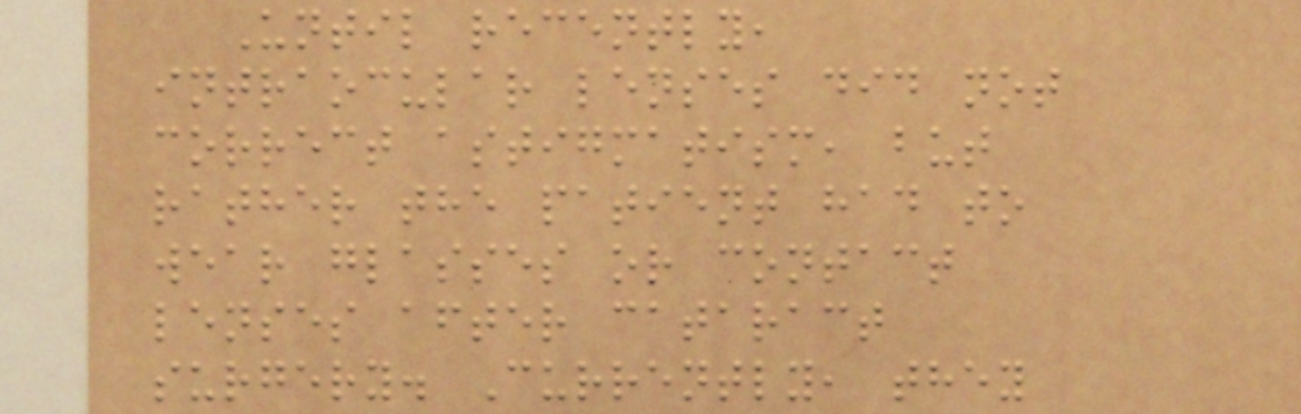Until recently,
intraocular lenses did not
correct astigmatism, but
rather the patient had to
wear glasses or contact
lenses after cataract
surgery. Currently, they
